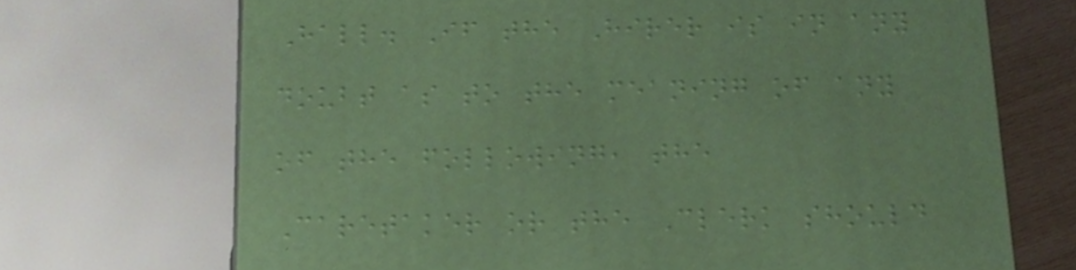Hall. If the Hirer is in any
doubt as to the meaning of any
of the following, the
Caretaker or the Clerk should
